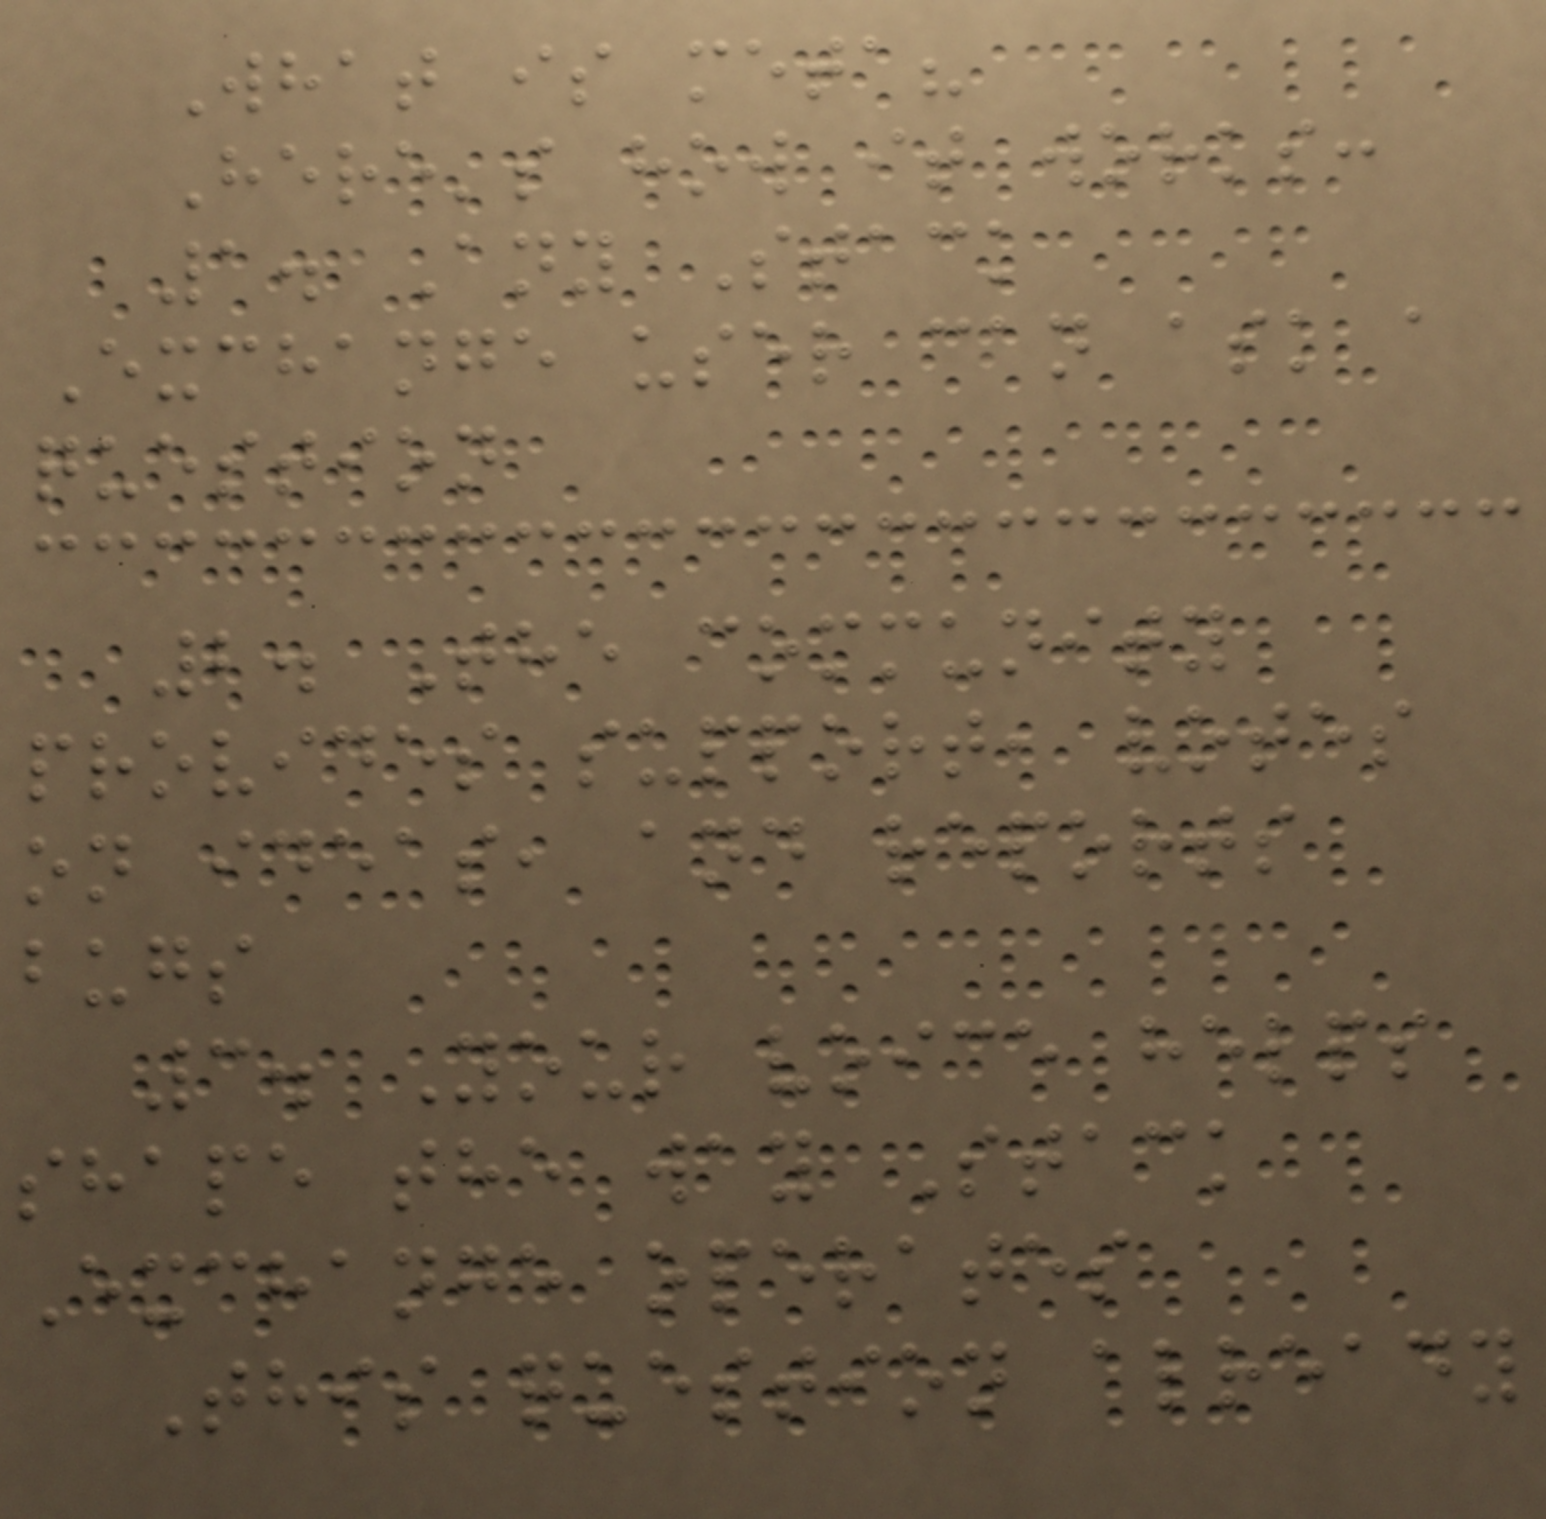What is meta?
Here's how it works:
1. Any Stack
Exchange user can ask a
question
2. The community
provides support, votes
on ideas, and reports
bugs
3. Your voice helps
shape the way Stack
Exchange operates
This question already
